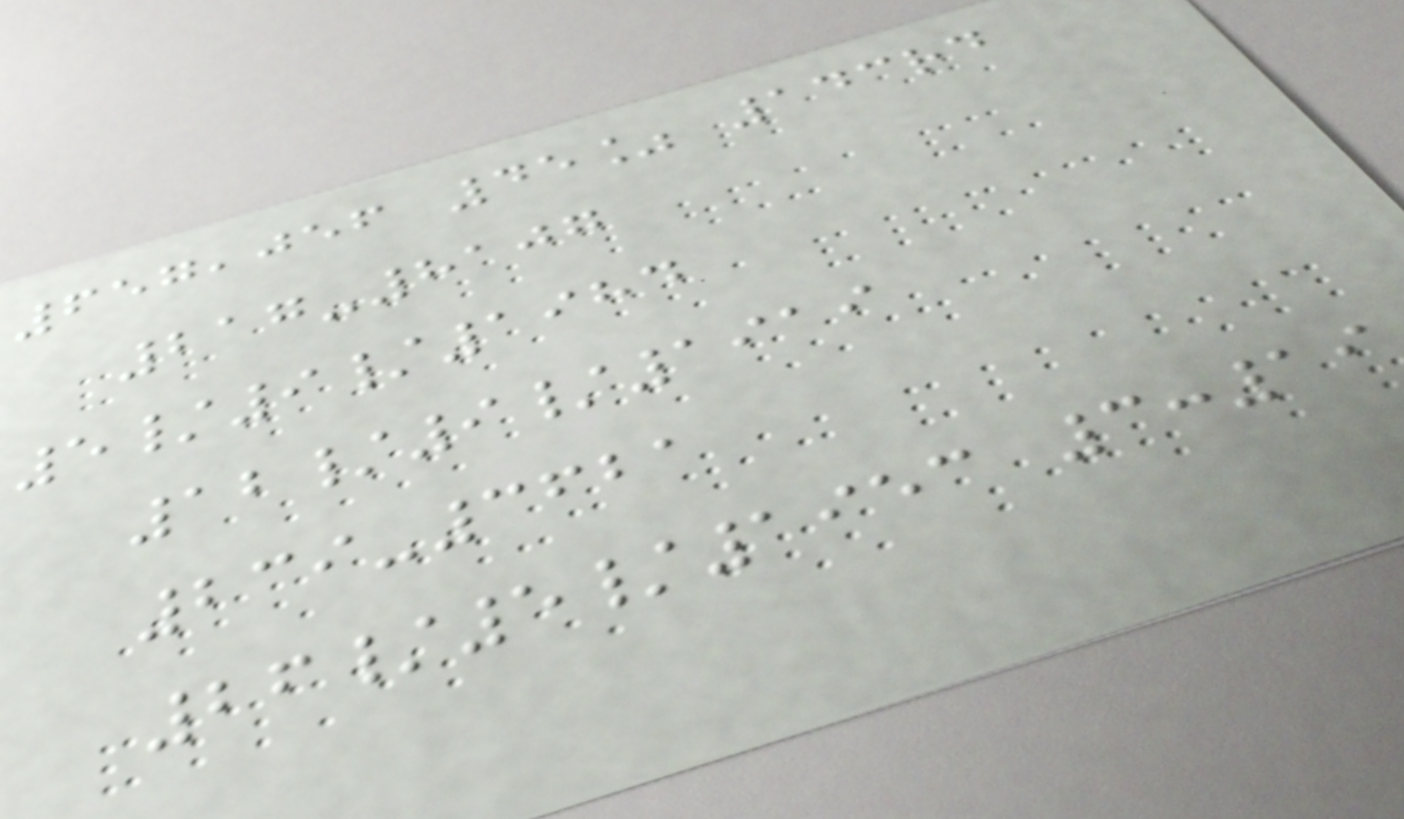657,056 45% 143rd
217-8107
5/9/1984
12/9/1919
239-3621
26/5/1953 3:19
